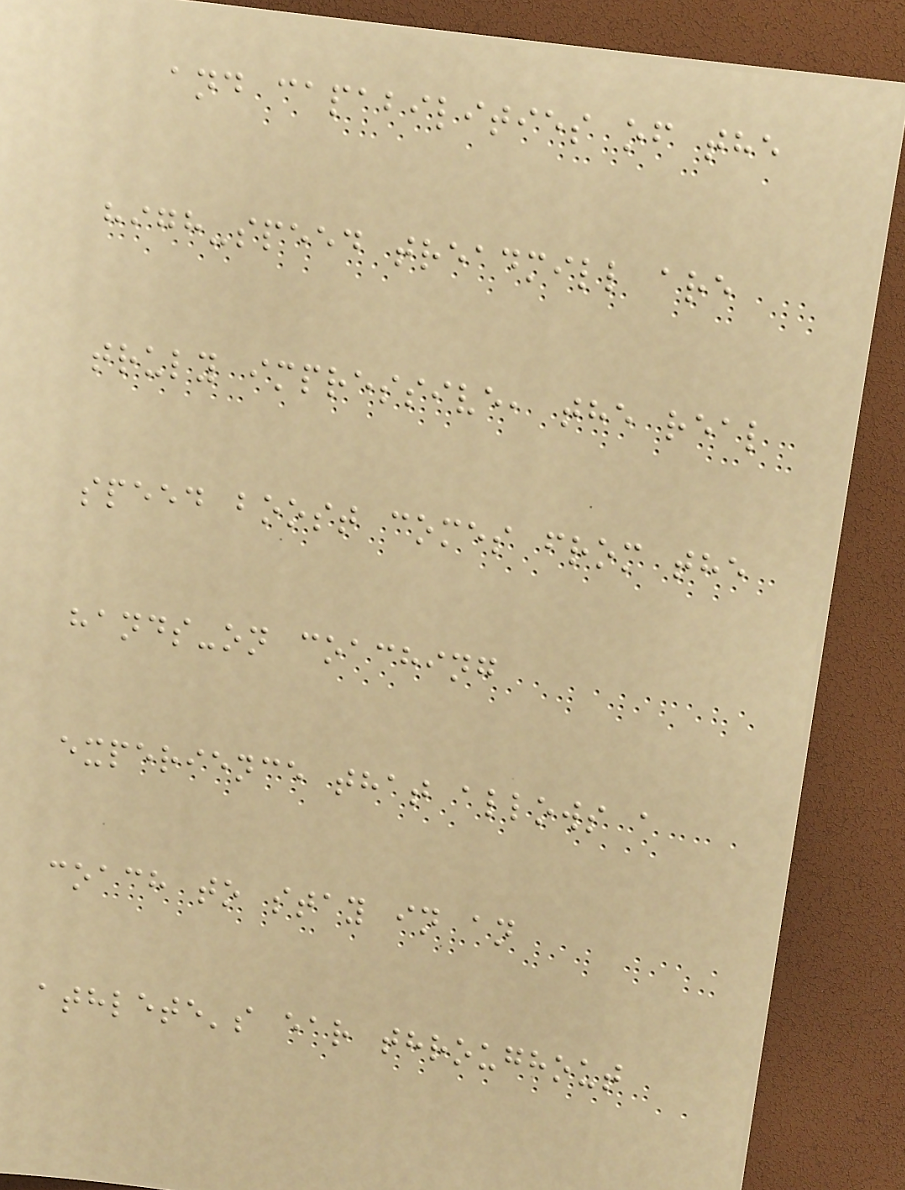and capabilities of the
high-speed treadmill are
truly impressive, the real
speed boost comes from the
hands-on coaching
experience that allows a
coach to stay in an
athlete's ear throughout
